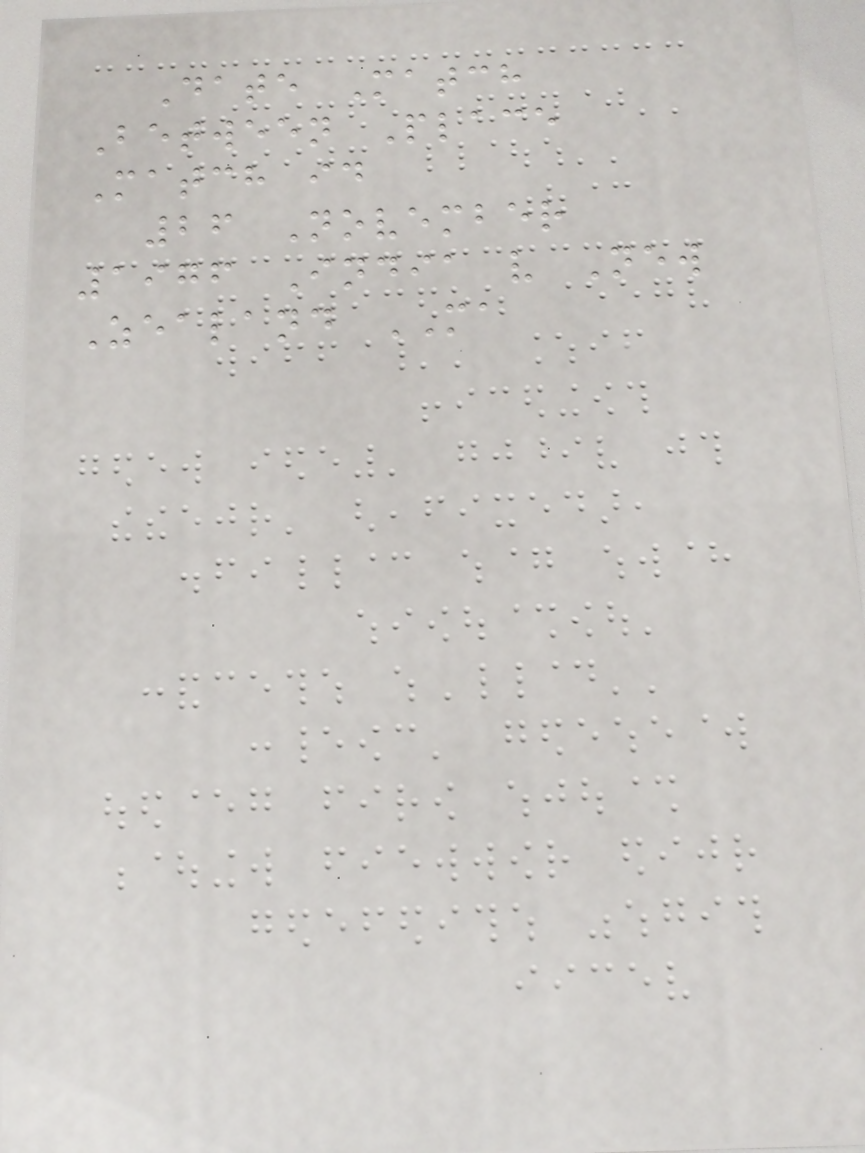Date Match
Between Place
Match id
26 November
1976 India v New
Zealand MA
